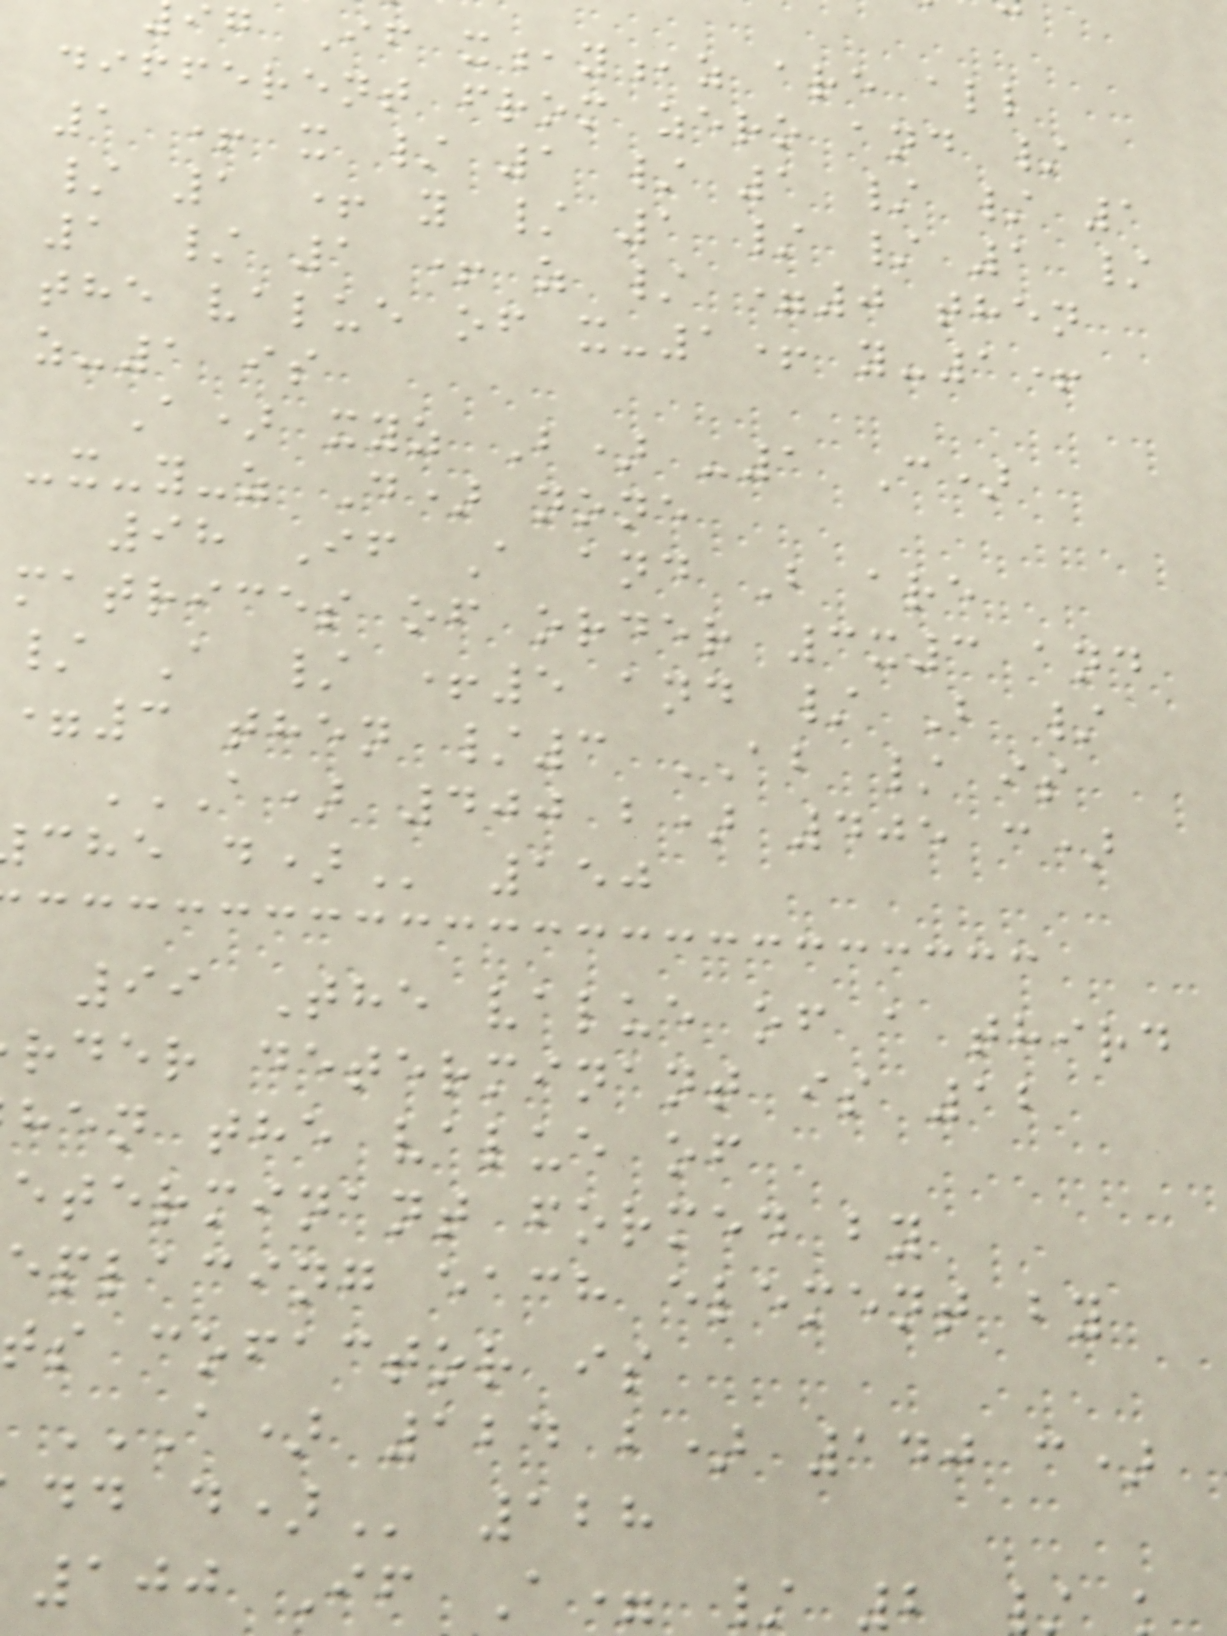ig If x,y,z are all
different from zero and /
1 + x / 1 / 1 / / 1
/ 1 + y / 1 / / 1 /
1 / 1 + z / =0 then
the value of x-1+ y-1+
z-1 is
A) xyz B) -1 C)
-x-y-z D) none
98 If A and B are
matrices of order 3x3 and
/ A / +5 and / B /
=3 then /3 AB / is
A) 400 B) 405 C)
99 The value of a third
rder determinant is 12
hen the value of
eterminant formed by
eplacing each element by
ts cofactor is
A) 124 B) 140 C)
100 If A= / 2
